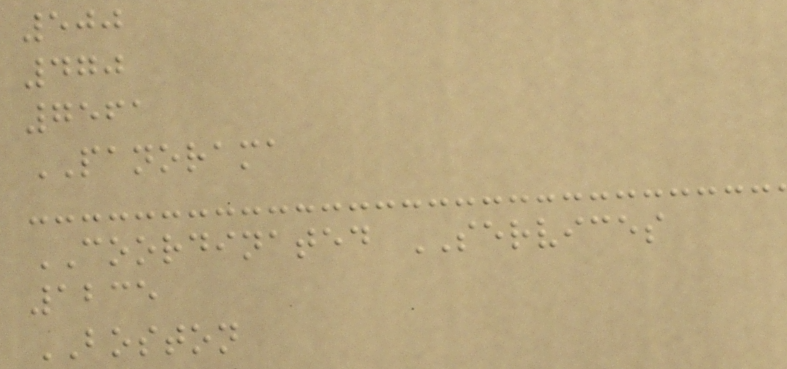500
470
7561
PANORAMA
COORDINATED SERVICES
1235
BOSTON
